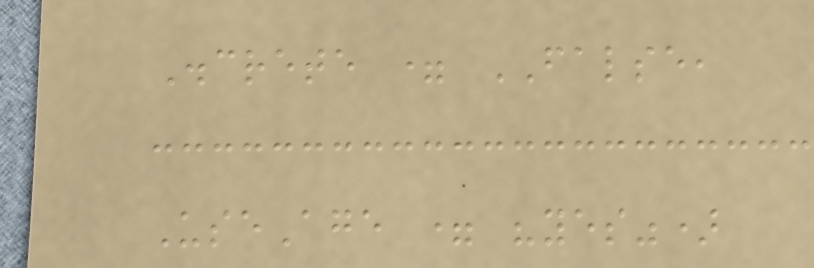Discrete = FALSE,
UseAge = "yes")
